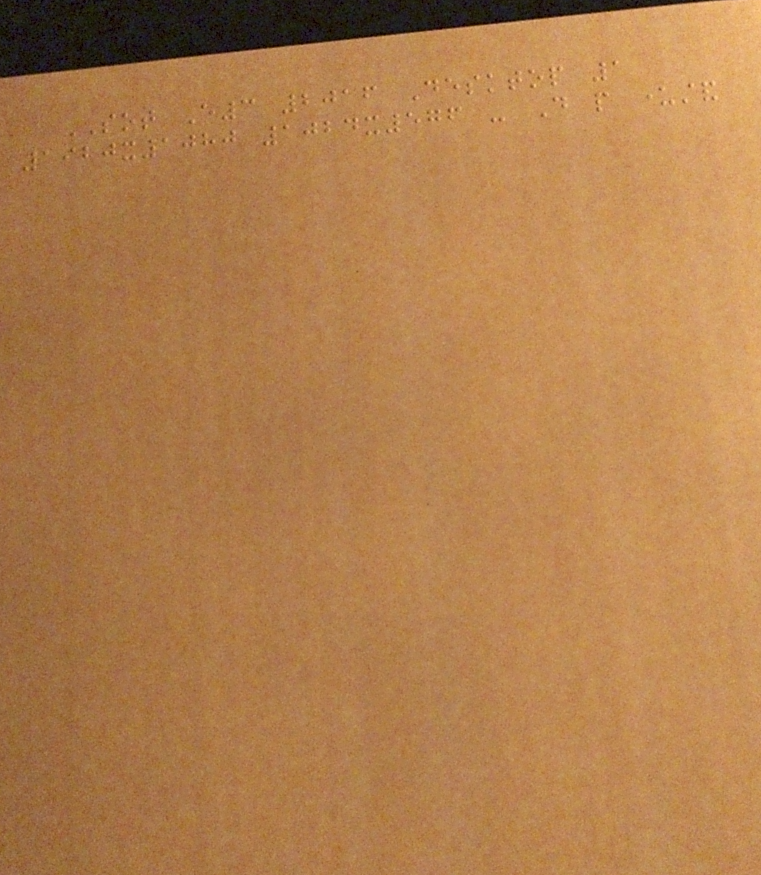SOT E3 2016 Desktop 1
1920x1080 1024x576 - Do people understand
